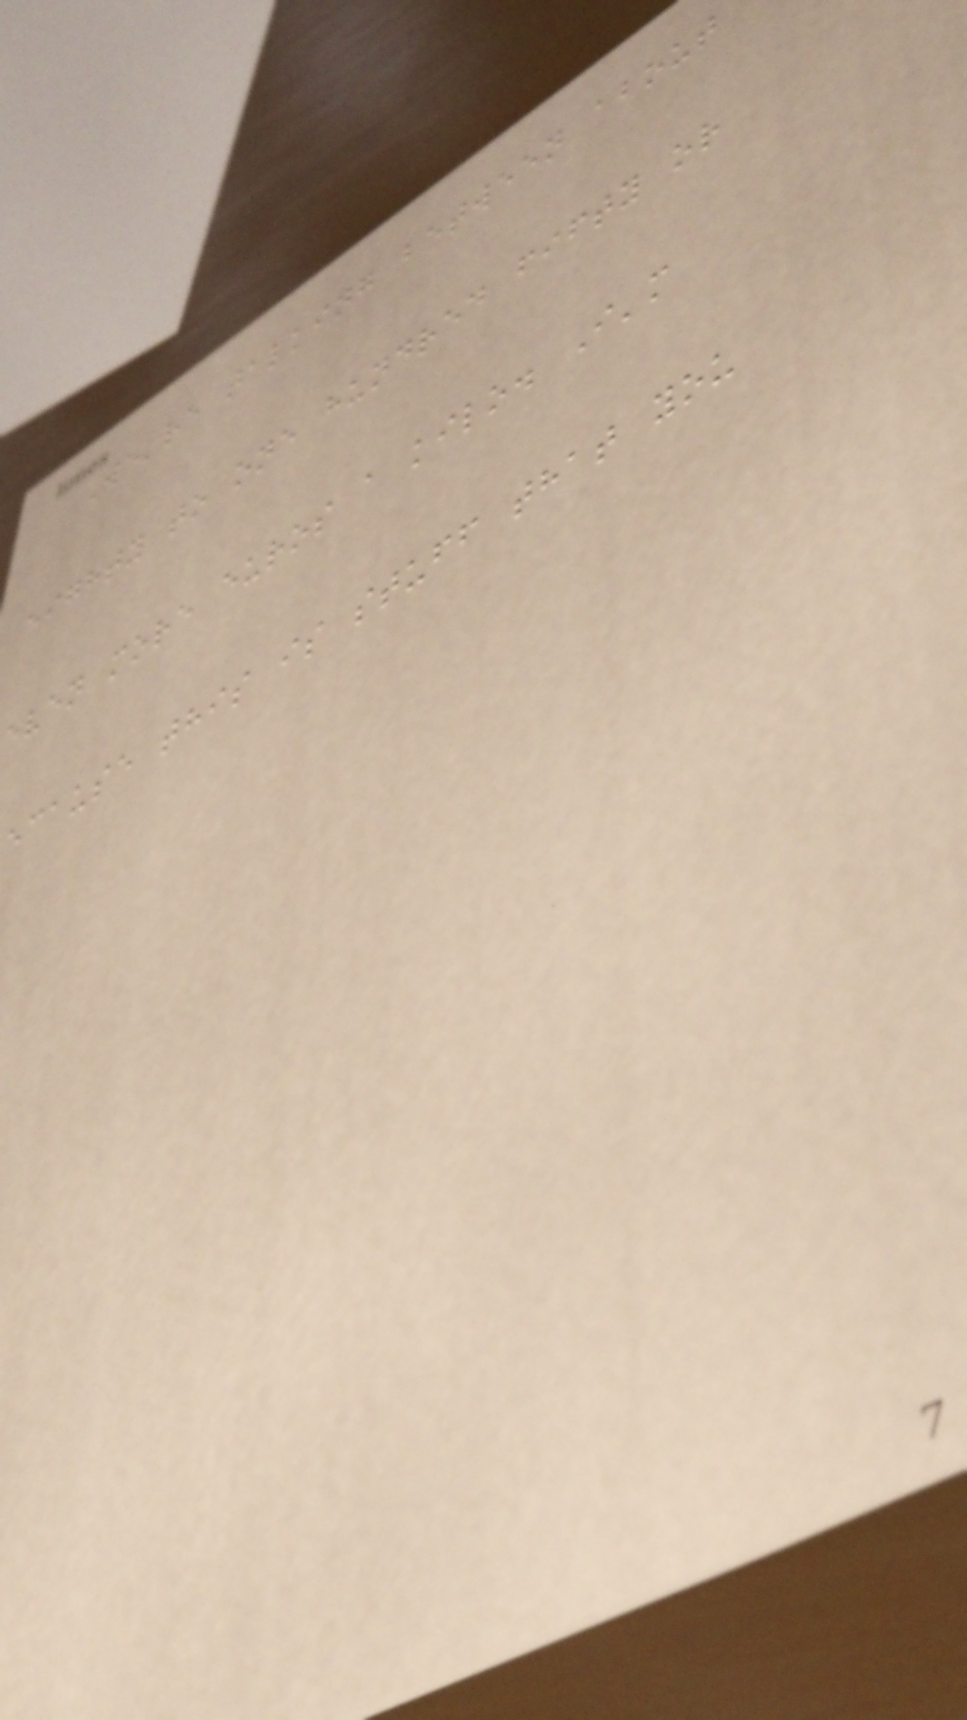We're talking between about
eighty to one hundred fifty or
even more euros a kilo. I'm
ecause this is stuff that you
